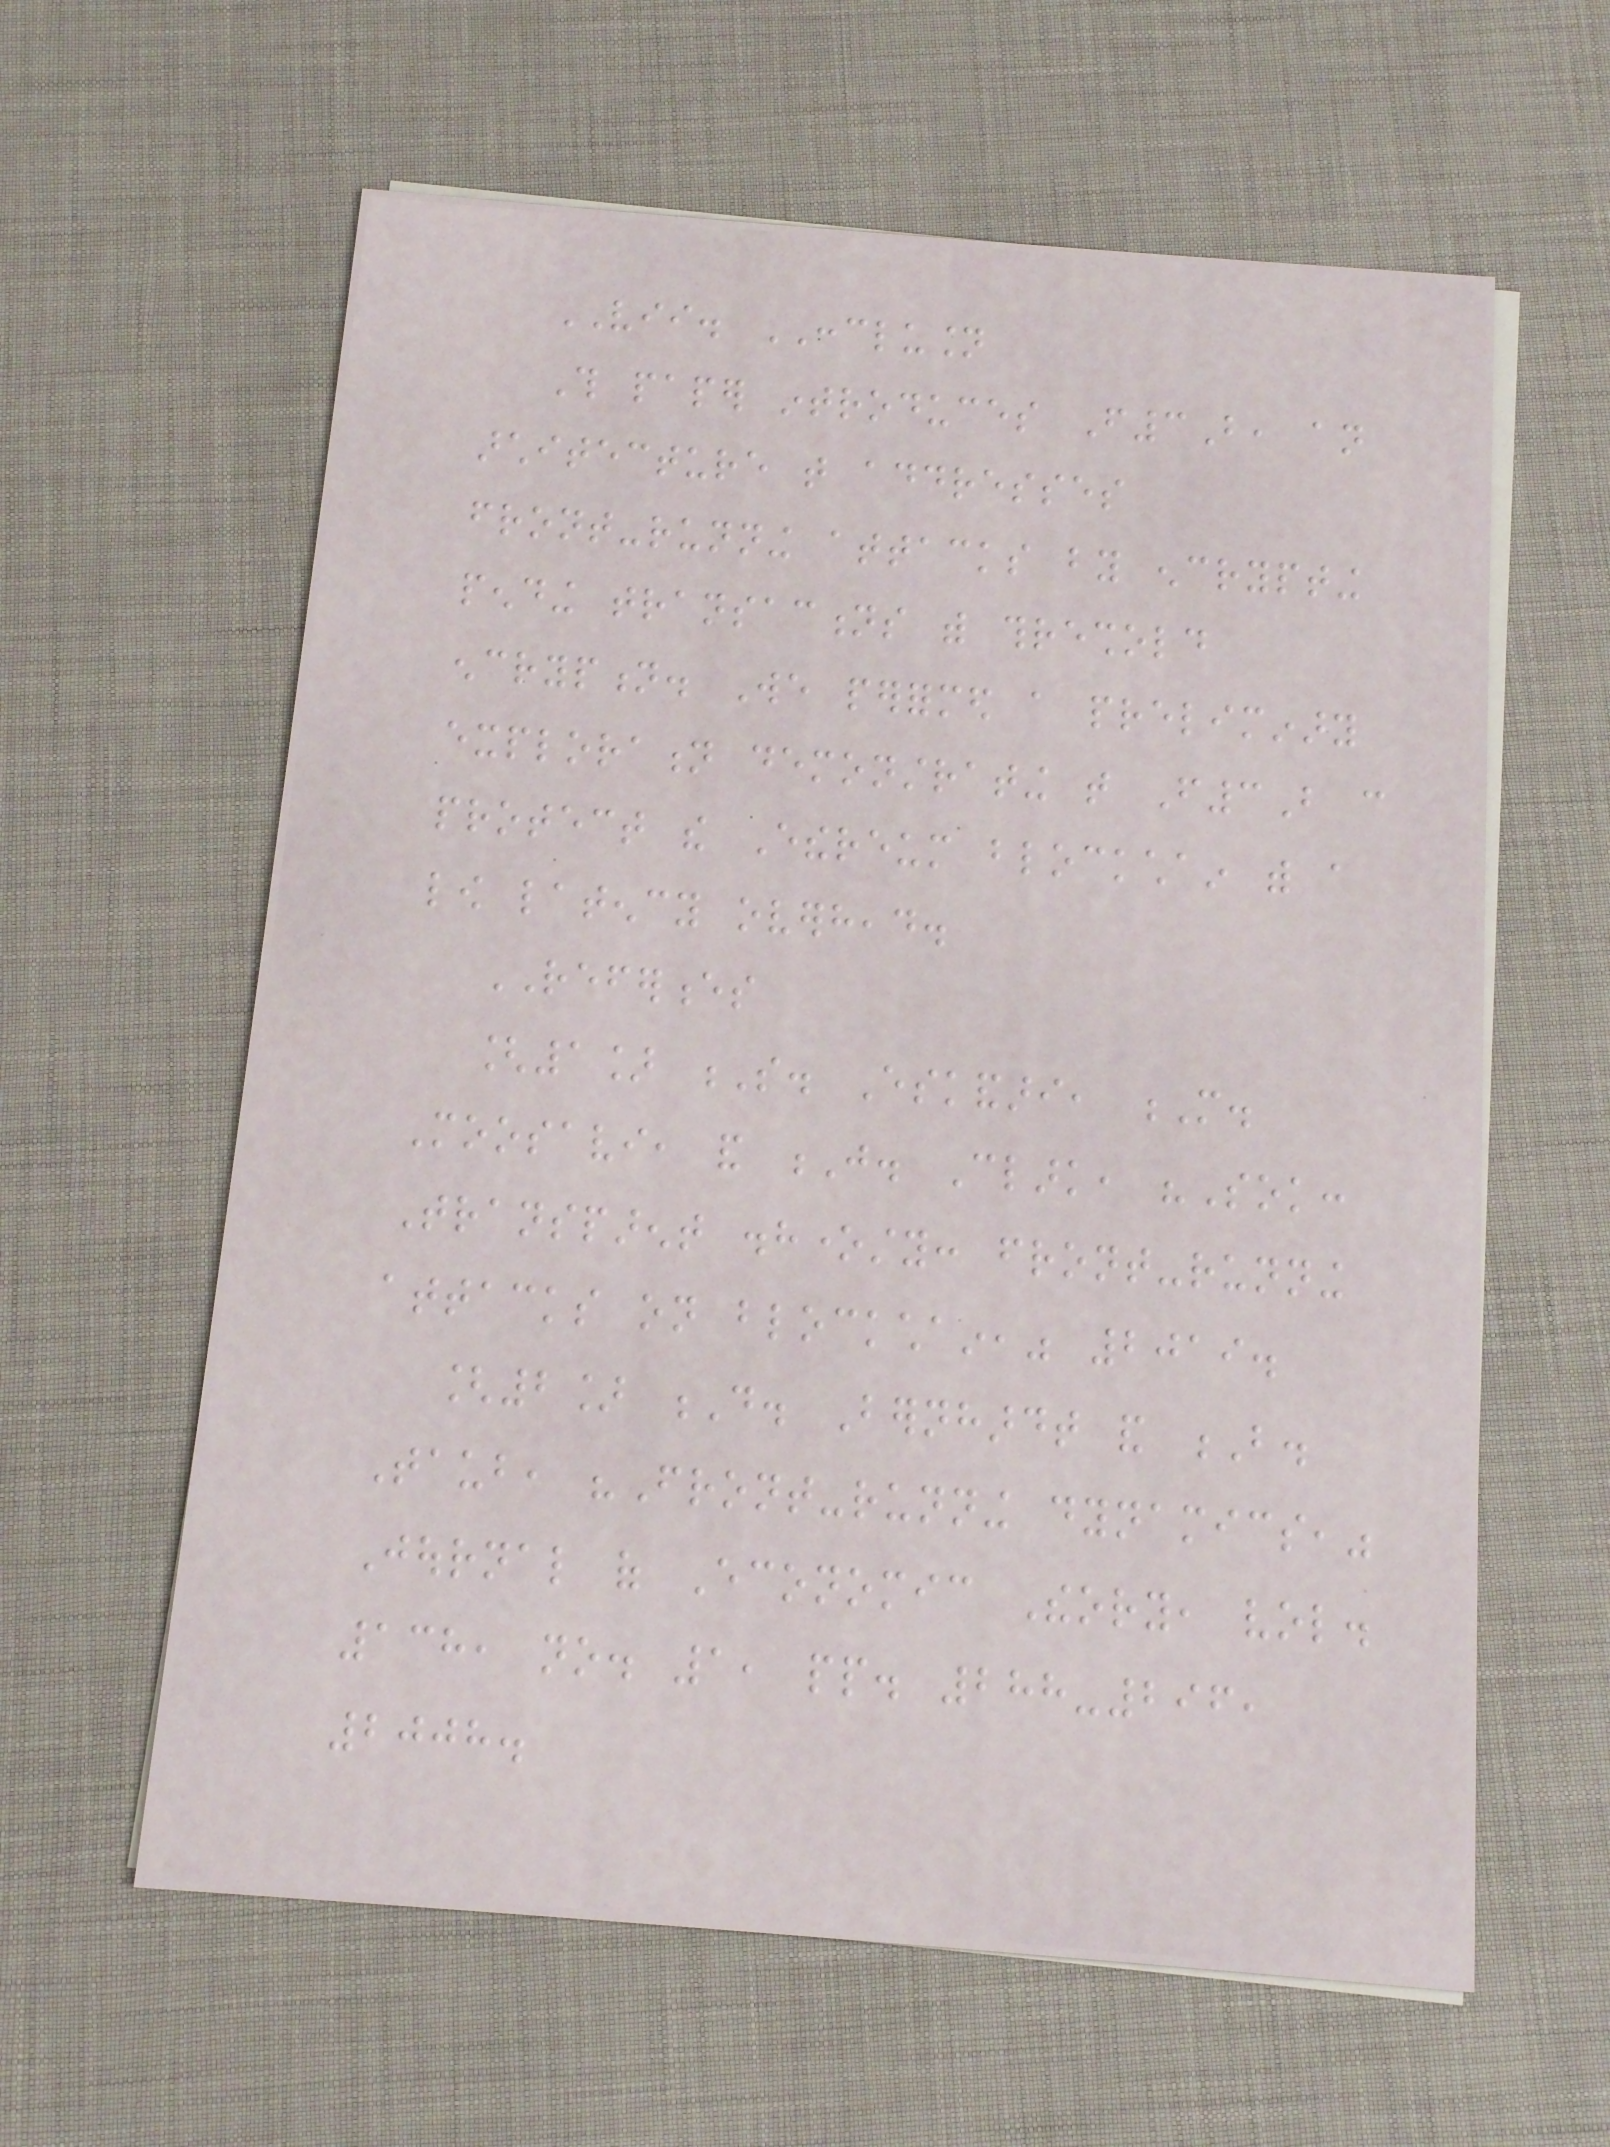VII. CONCLUSION
This paper introduces F3B, an
architecture that addresses
front-running attacks by encrypting
pending transactions with threshold
encryption. We performed a preliminary
exploration demonstrating that F3B can
protect the Ethereum blockchain with a
low latency overhead.
REFERENCES
[1] S. Eskandari, M.
Moosavi, and J. Clark, "Sok:
Transparent dishonesty: front-running
attacks on blockchain," 2019.
[2] D. Bernhardt and B.
Taub, "Front-running dynamics,"
Journal of Economic Theory, vol.
138, no. 1, pp. 288-296,
2008.
